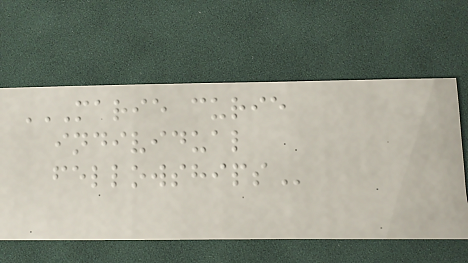MARIE CURIE
INDIVIDUAL
FELLOWSHIPS
